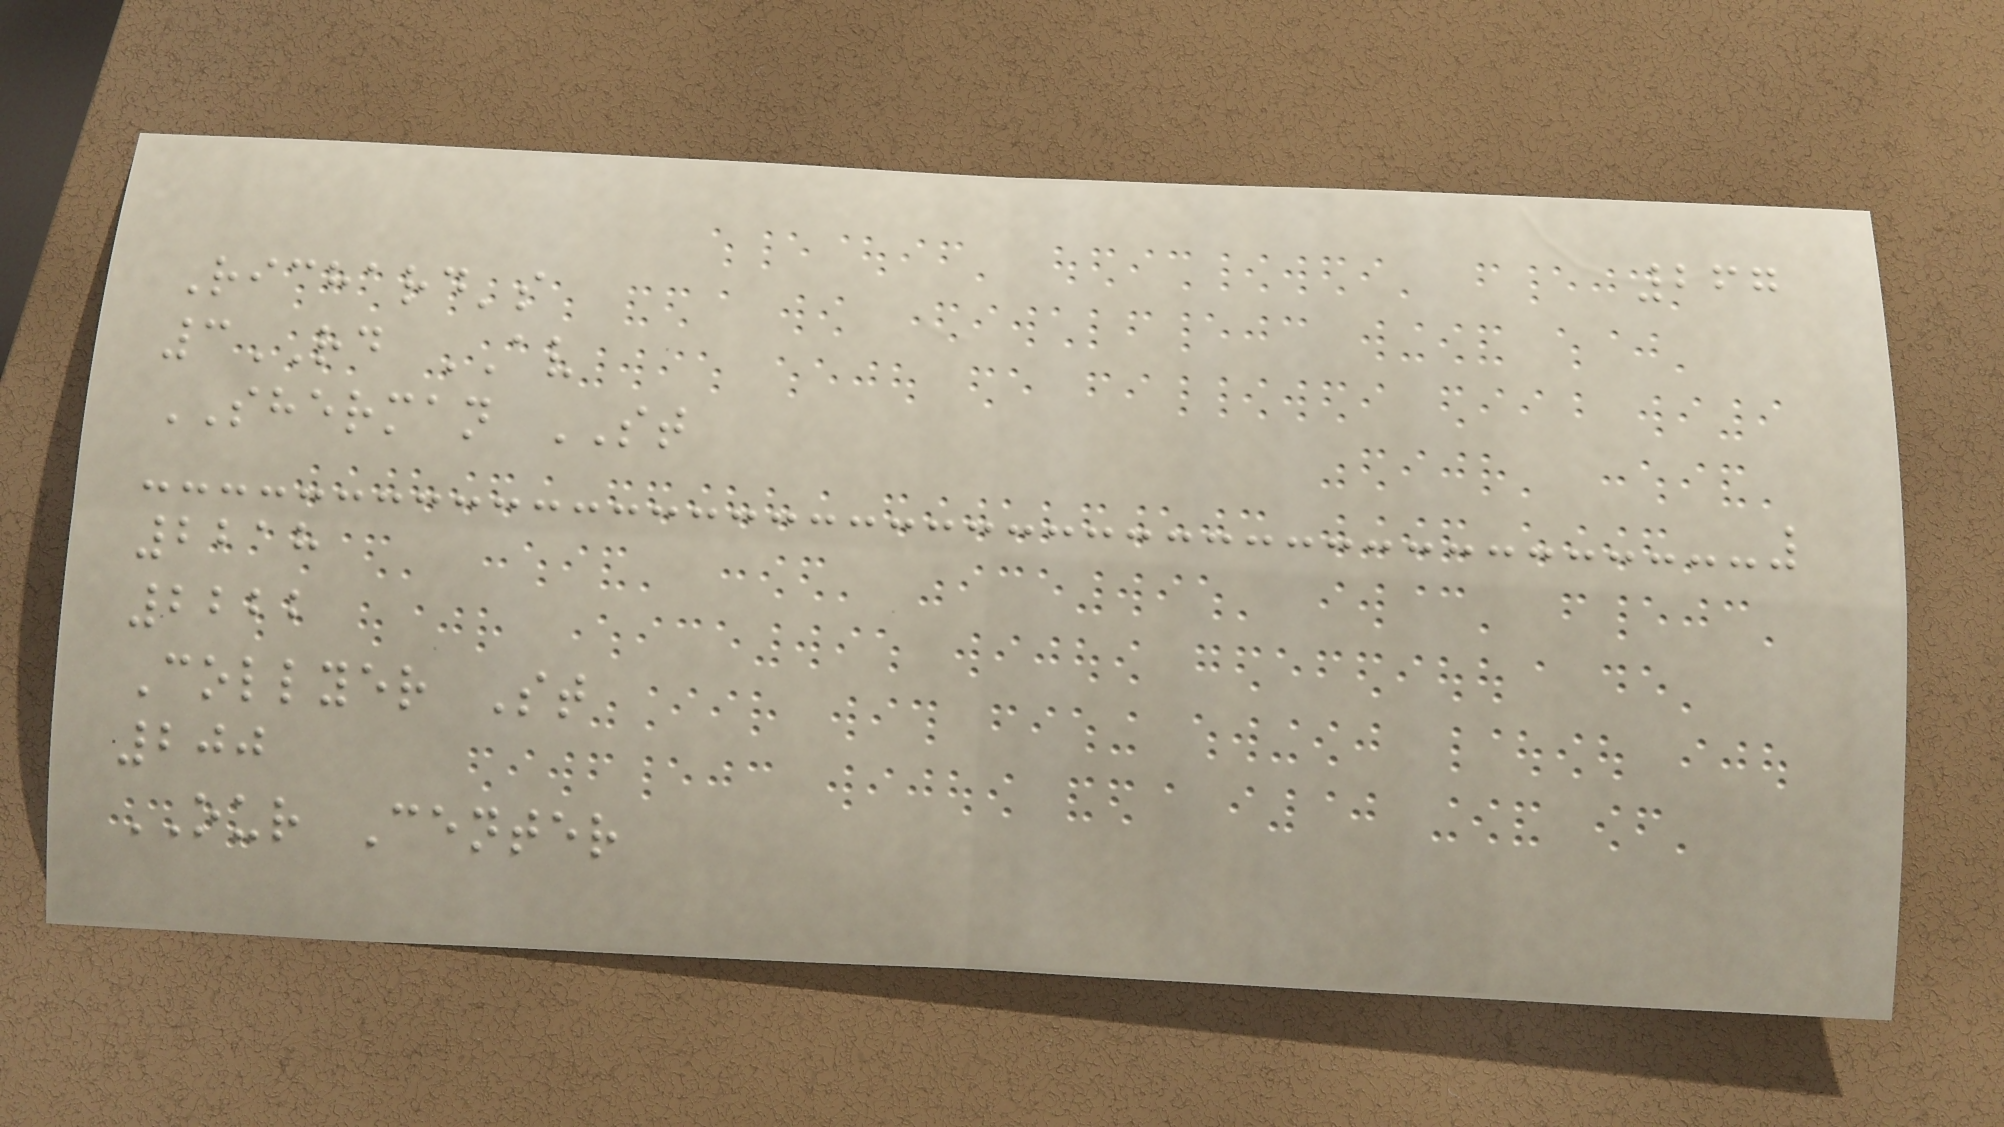267
Richard's
3RD AV
SHERMAN ST
2218
2222
Collyer St
200
OUR Center
